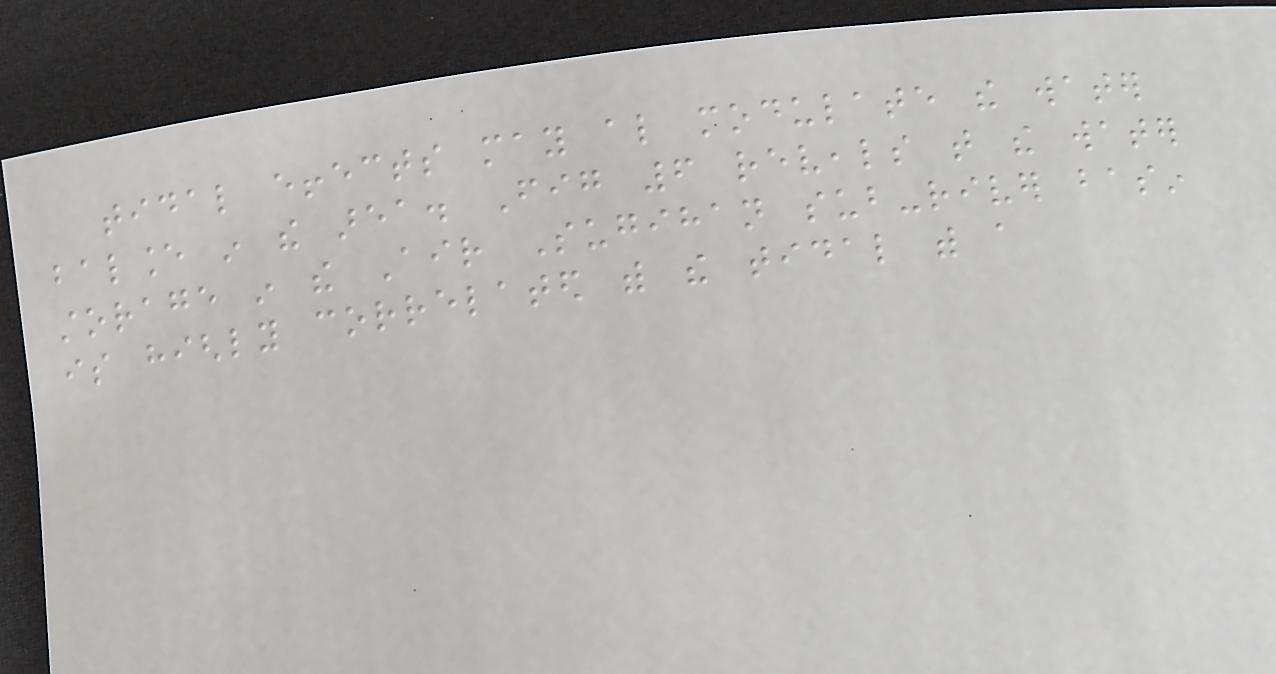tidal effects may also modulate the water
balance in the area. Fig 6 reveals that the water
storage in the Air Sugihan sub-river basin
is highly correlated with the tidal with a
